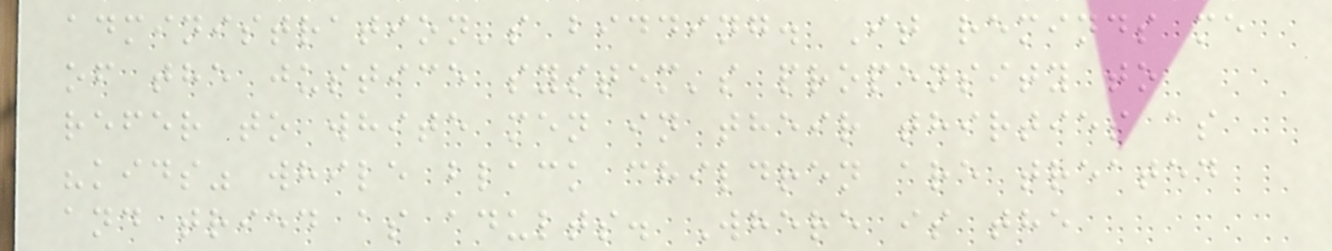administration's bidding. It reminds me
of the justice system's propensity to
refer to white men in their thirties as
"kids" while black children are treated
and tried as adults. Where is the
